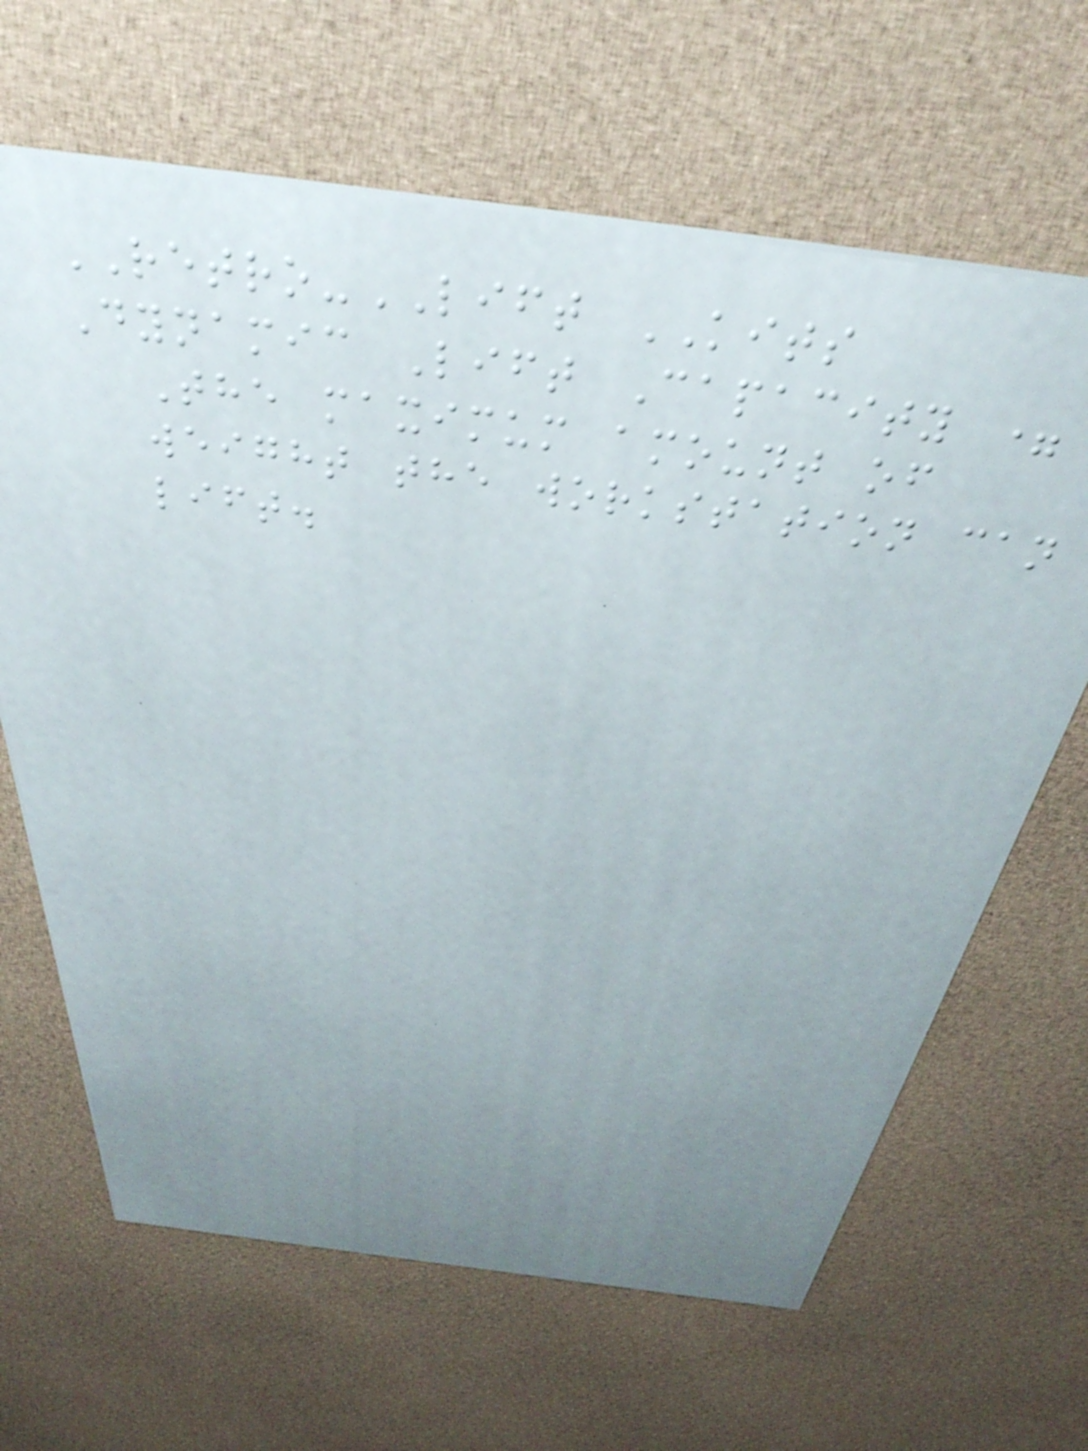RETRO-LIFT KITS
Dynamic Lift Capacity =
The maximum amount of
weight the workstation can
lift.
